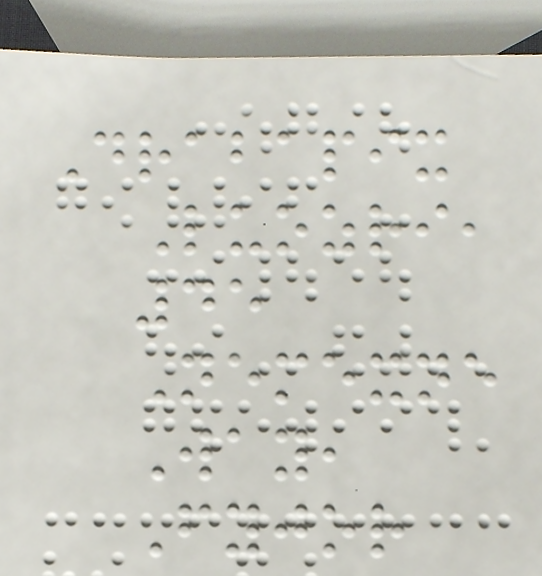Drabapix
Luozri,
45
Nemexne
Way,
Fyjor
